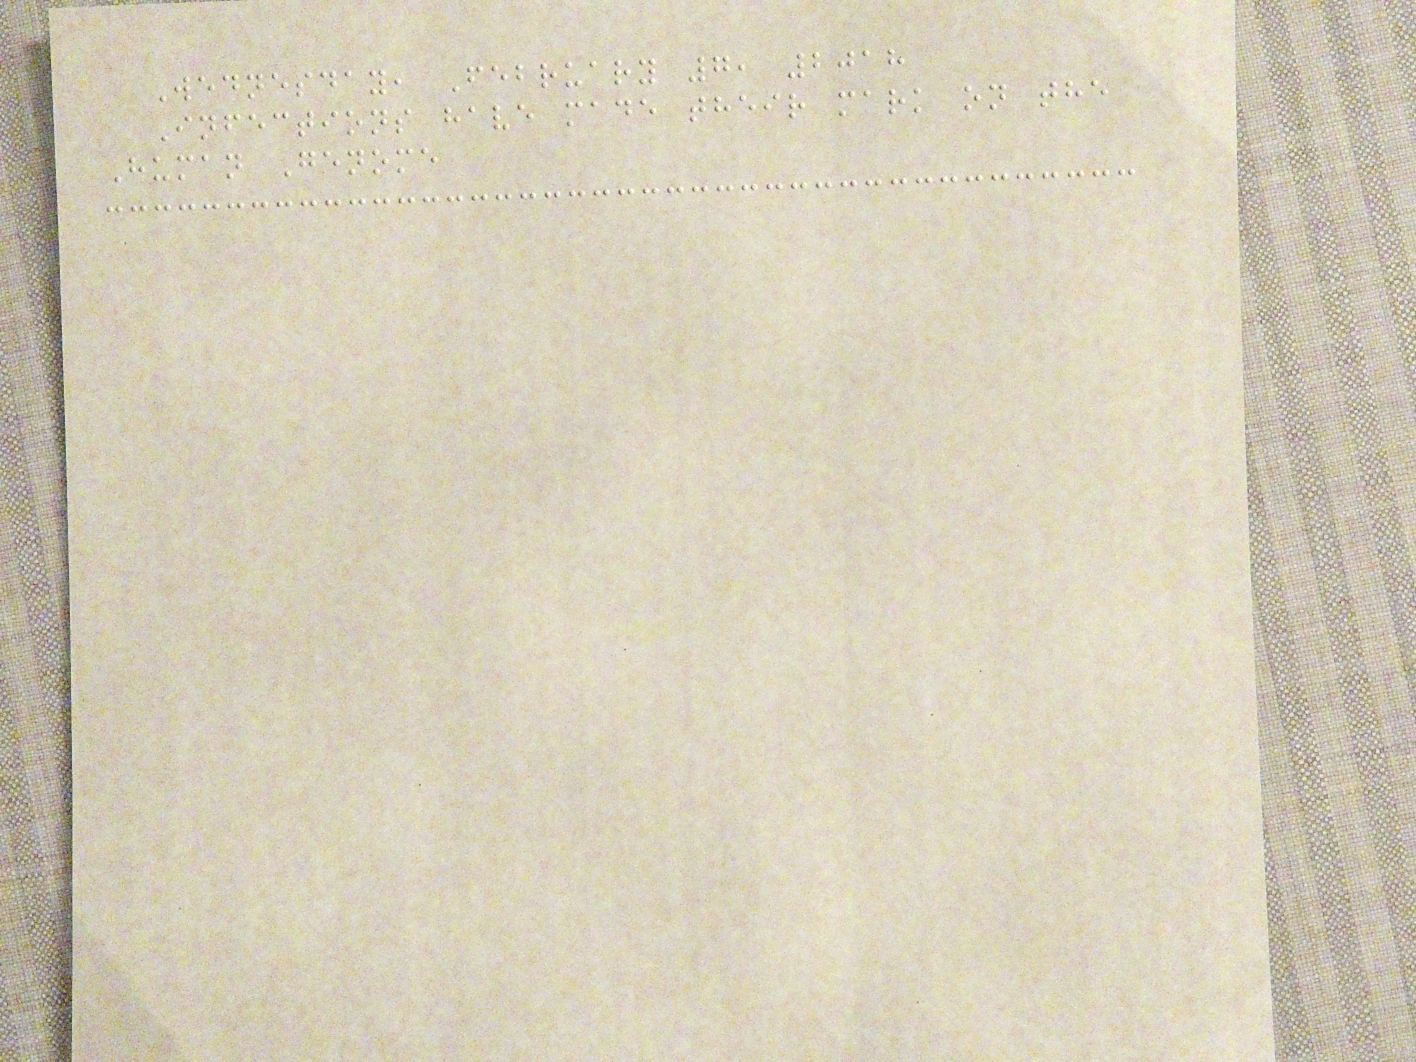Wednesday, February 7, 2018
Infections have made their mark on the
Human Genome
